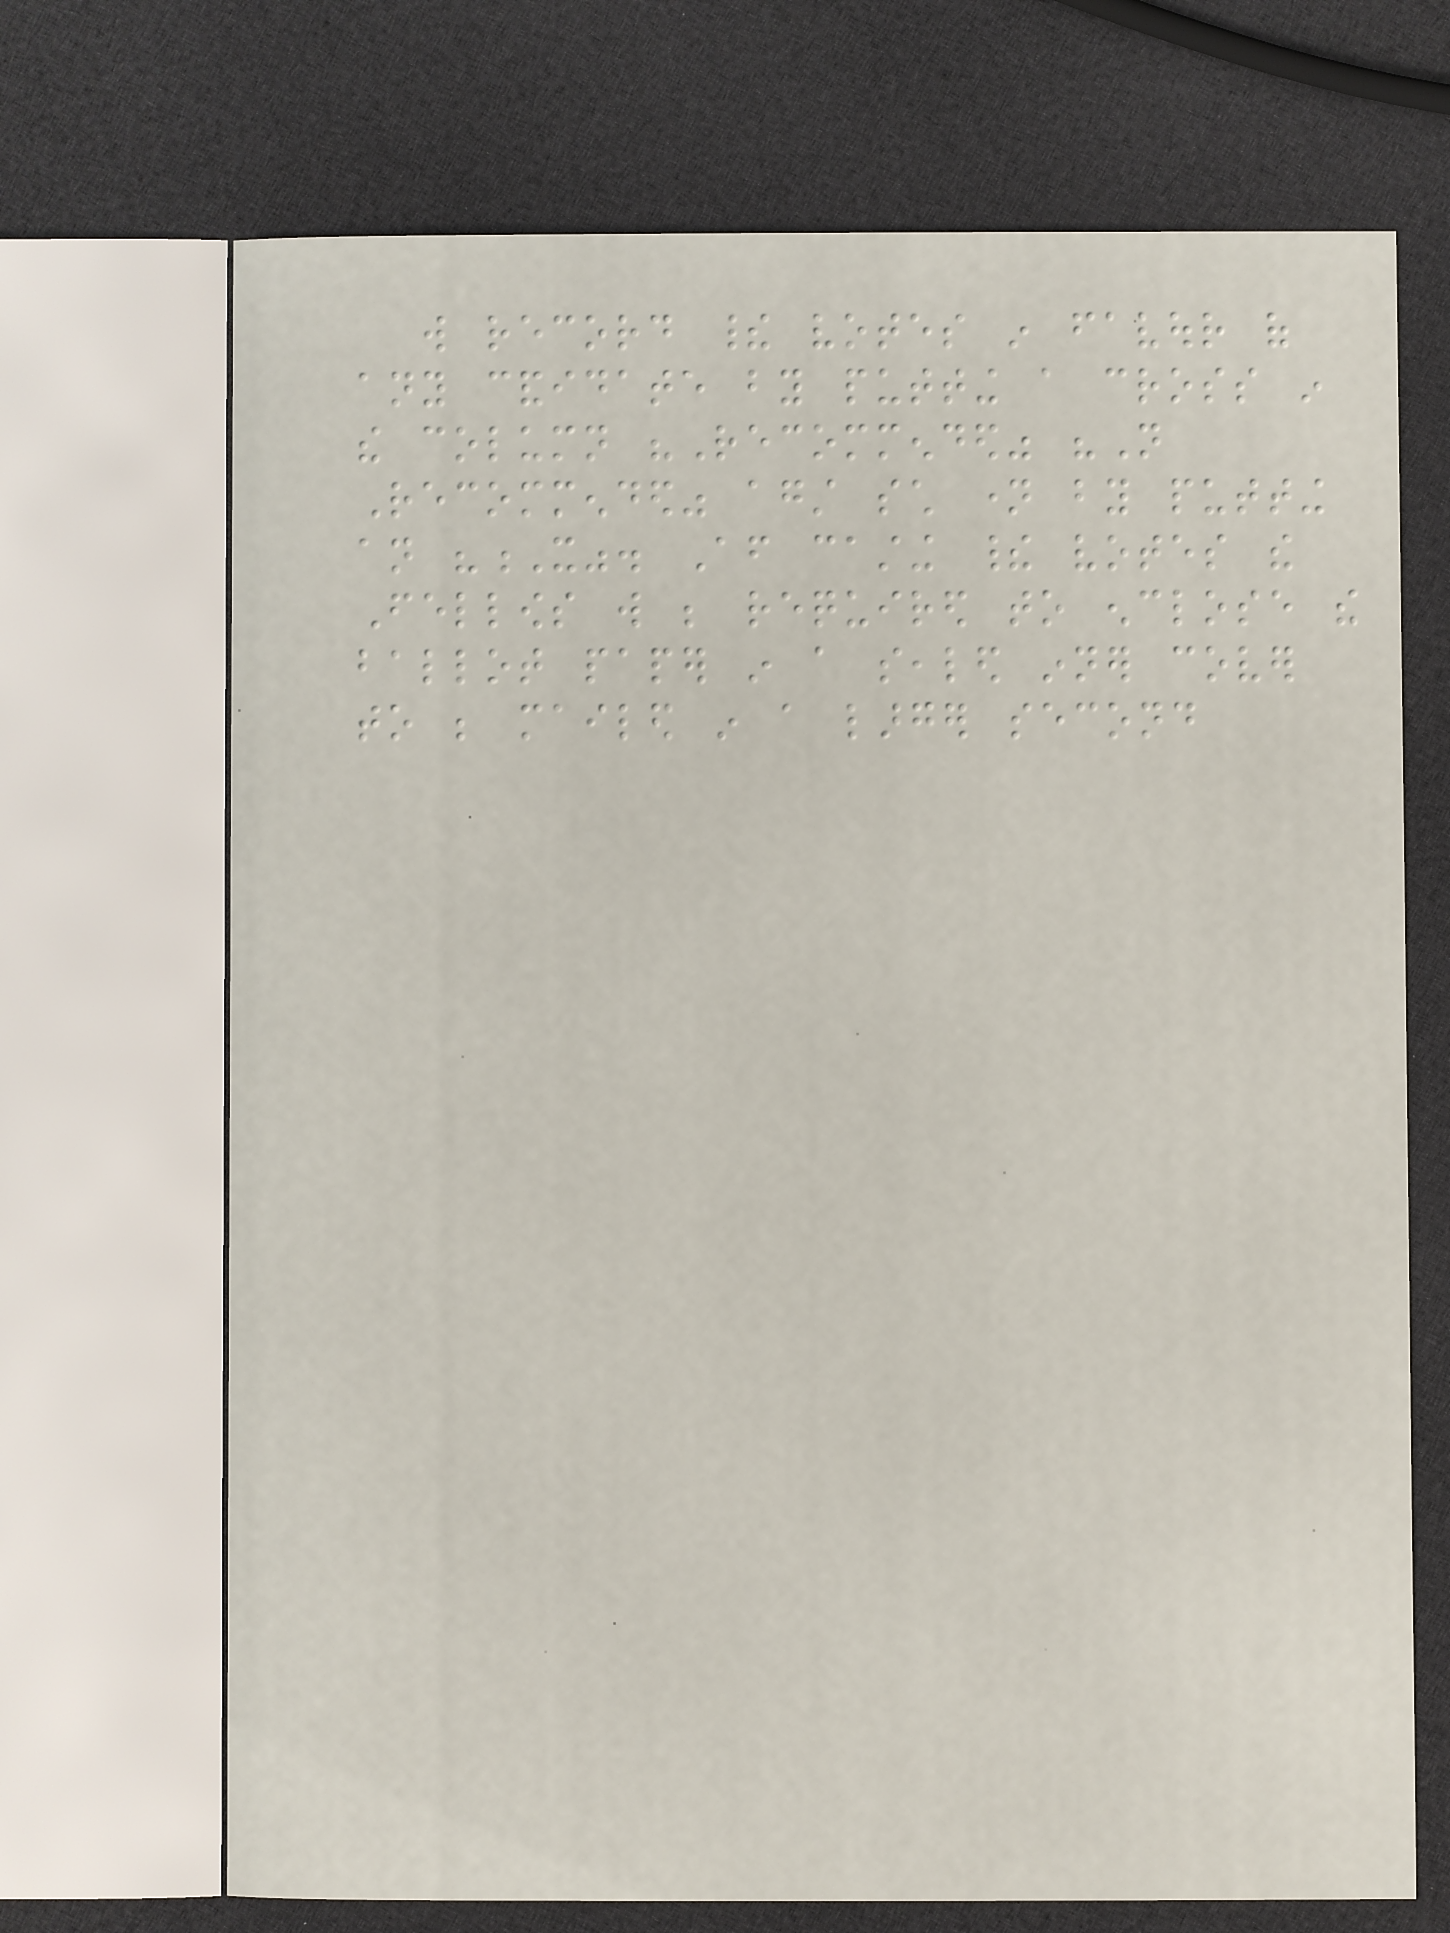will record their votes in favour of
any candidate by putting a cross in
the column "Recommended" "Not
Recommended" against such name by putting
an "X". After casting their votes the
Fellows will be required to enclose the
ballot paper in a sealed inner cover
to be mailed in a larger second
